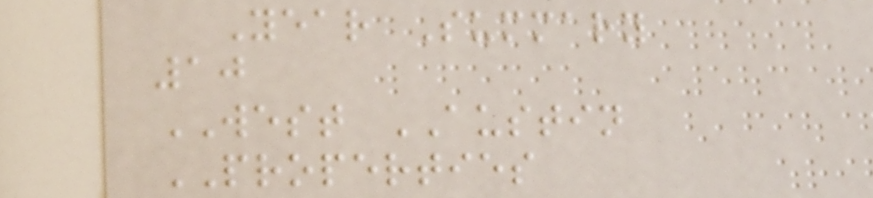Year Summary
10
WEST AUSTIN
PROPERTIES
